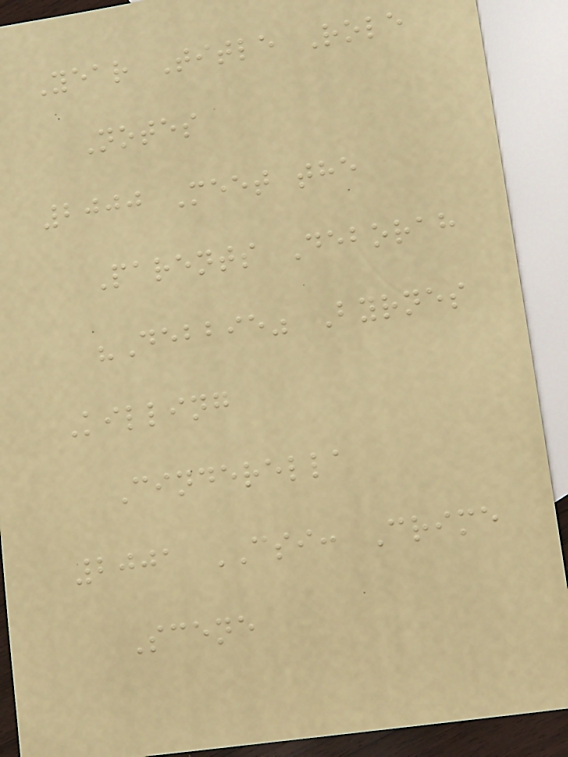Year Title Role
Notes
2000 Meet the
Parents Deborah
"Debbie" Byrnes
Killing
Cinderella
2001 CSI: Crime
Scene
